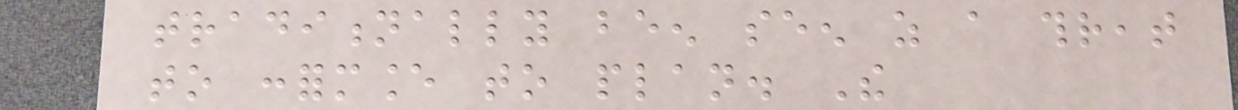traditionally been seen as a threat
to conformance to plan. The
